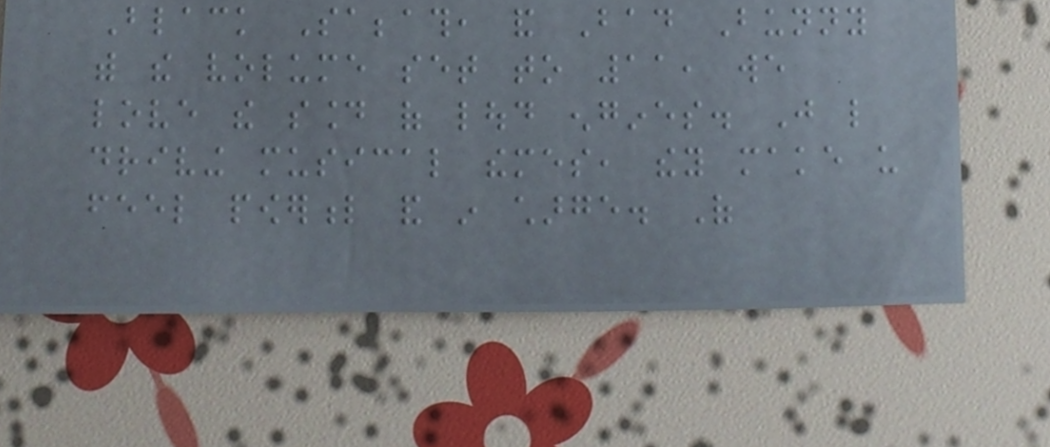Black Sabbath, and Bad Bunny
with the volume set to 11, we
love the sound of loud engines. Just like
driving musical themes, they make us
feel powerful and in charge. Of
